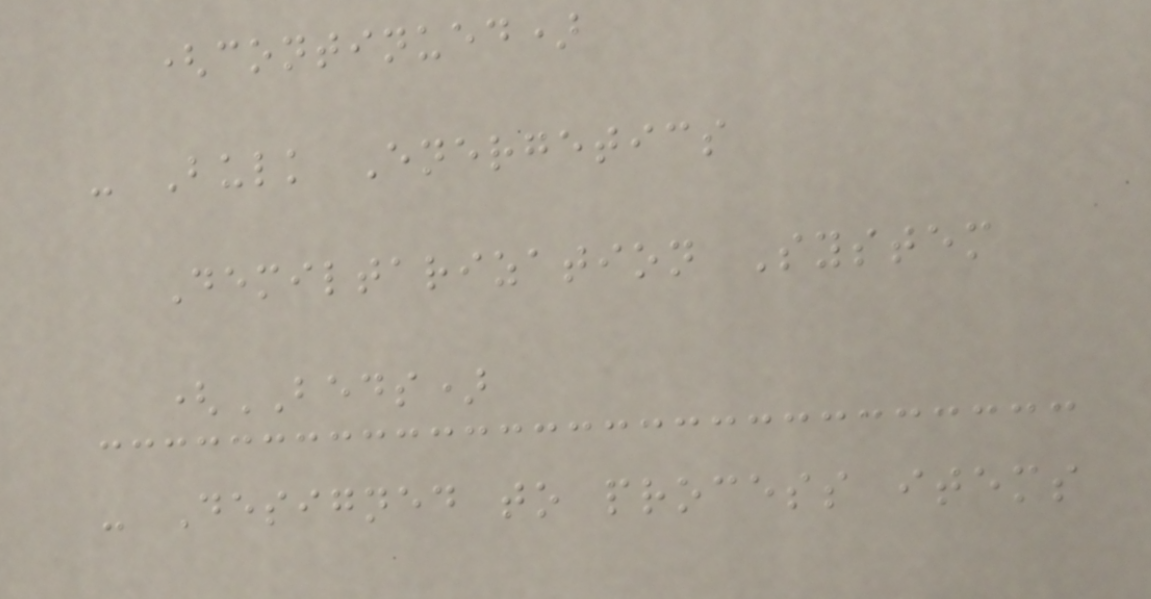(continued)
- Bulk Energetics
Demiltarization System
(BEDS)
- Designed to process items
